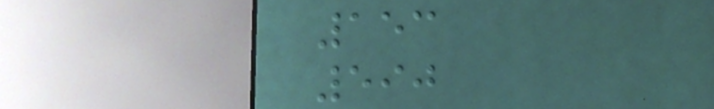153
590
